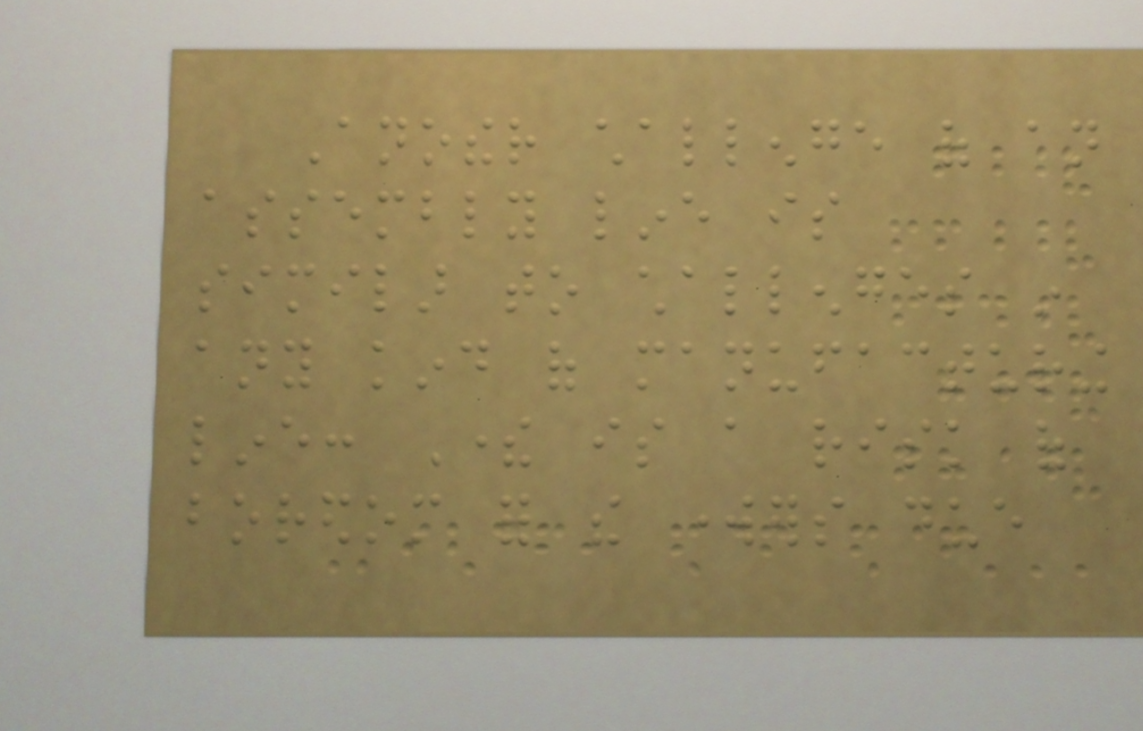Another challenge of an
assembly line is
similar to challenges in
any kind of manufacturing
line: There is a risk of
boredom for the workers due
